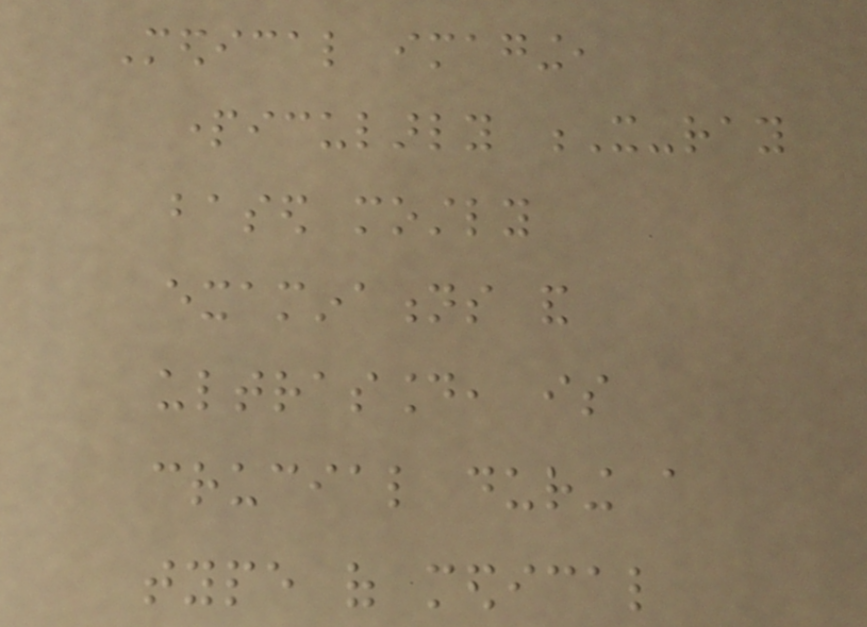Medical imaging,
particularly X-ray
based mostly
examinations and
ultrasound, is
crucial during a
type of medical
